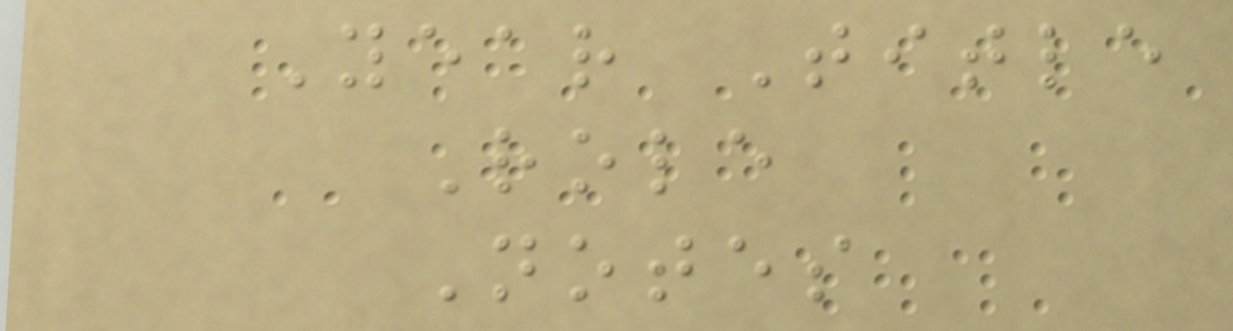Year Title
Role
Notes
